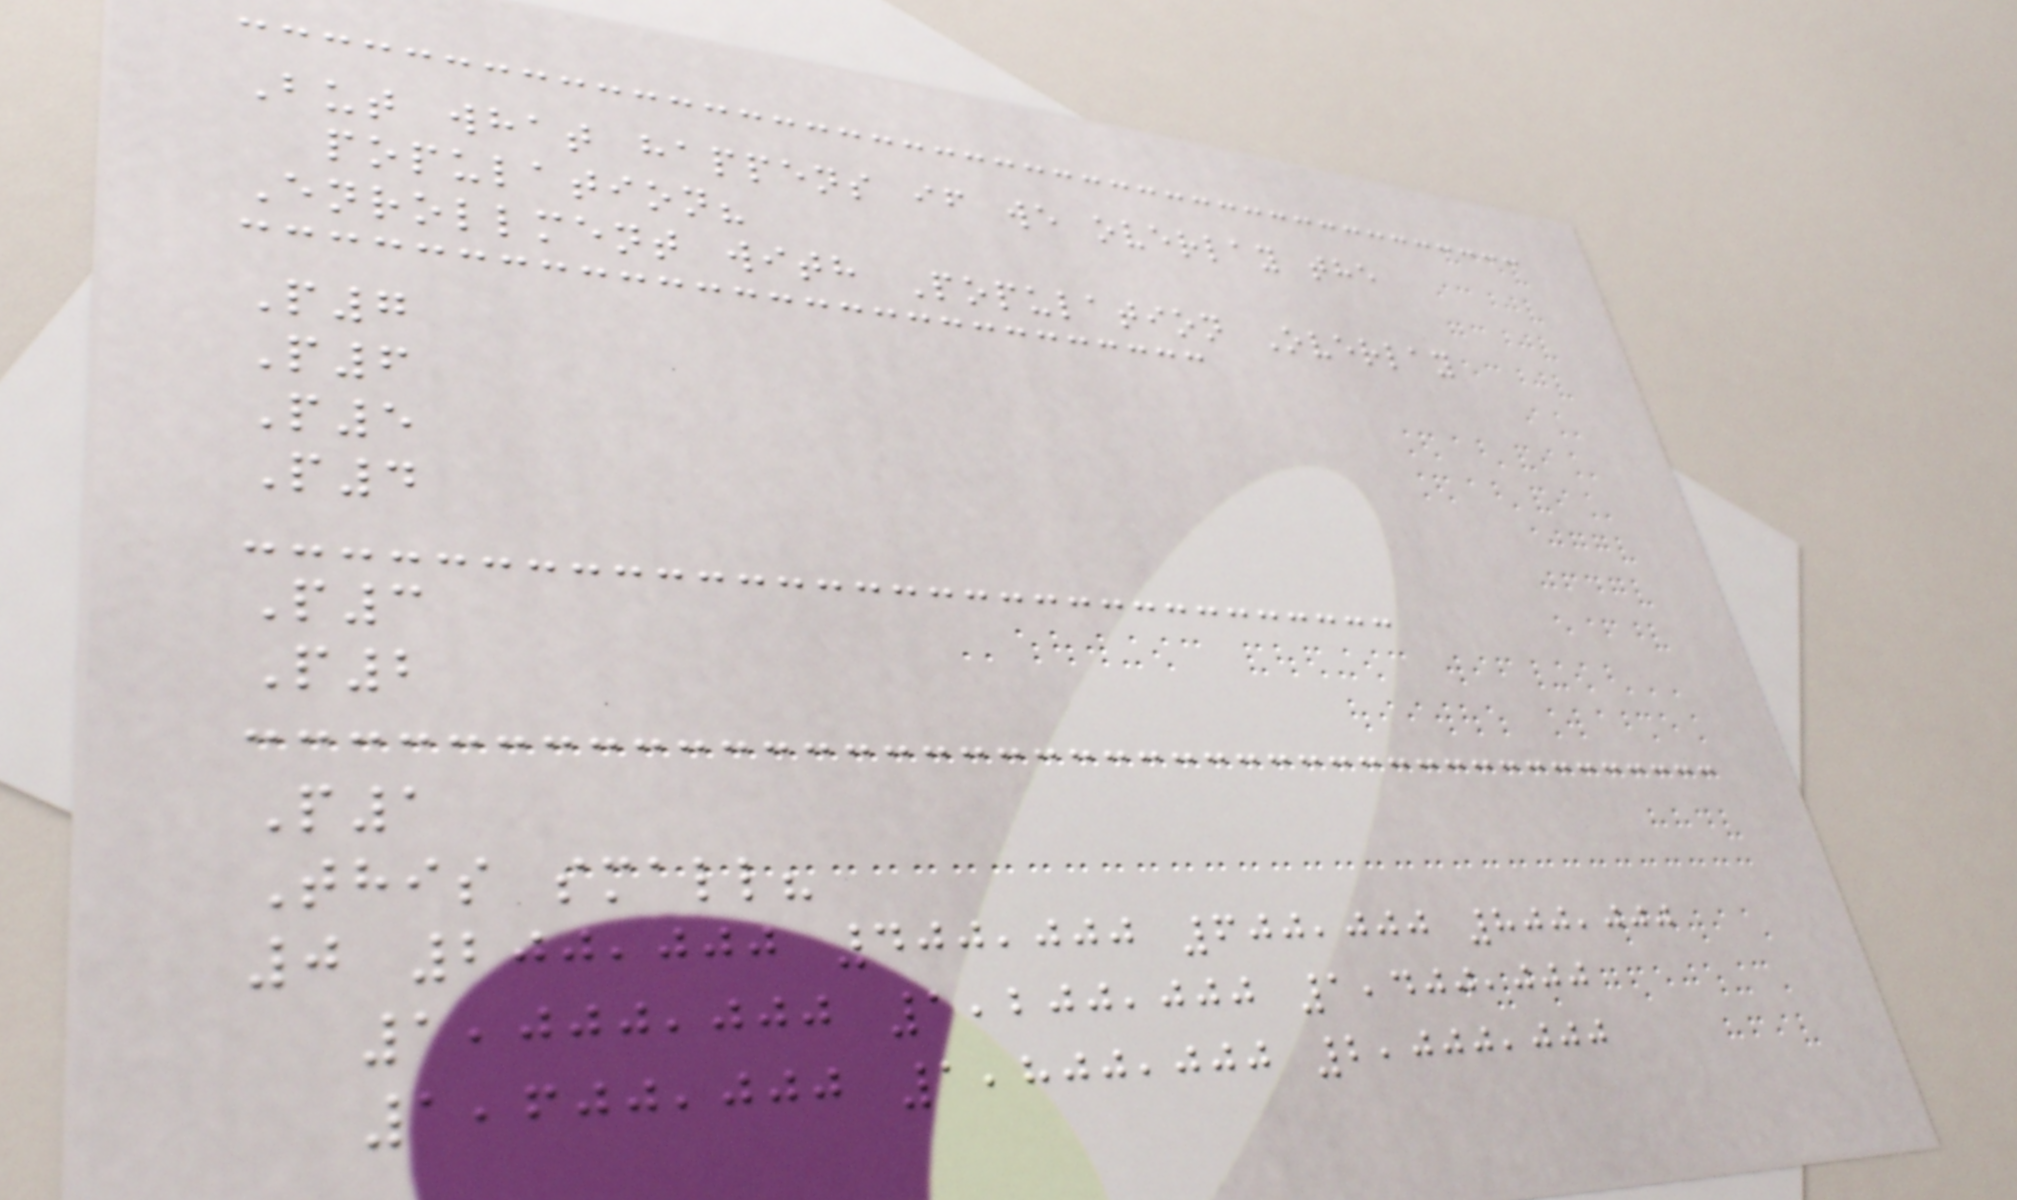But what happens if we overlay the
population?
Enrollment with Population Overlay
P7
P6
P5
P4
P3
P2
P1
This small?
0 200,000 400,000 600,000 800,000
1,000,000 1,200,000 1,400,000
1,600,000 1,800,000 2,000,000
